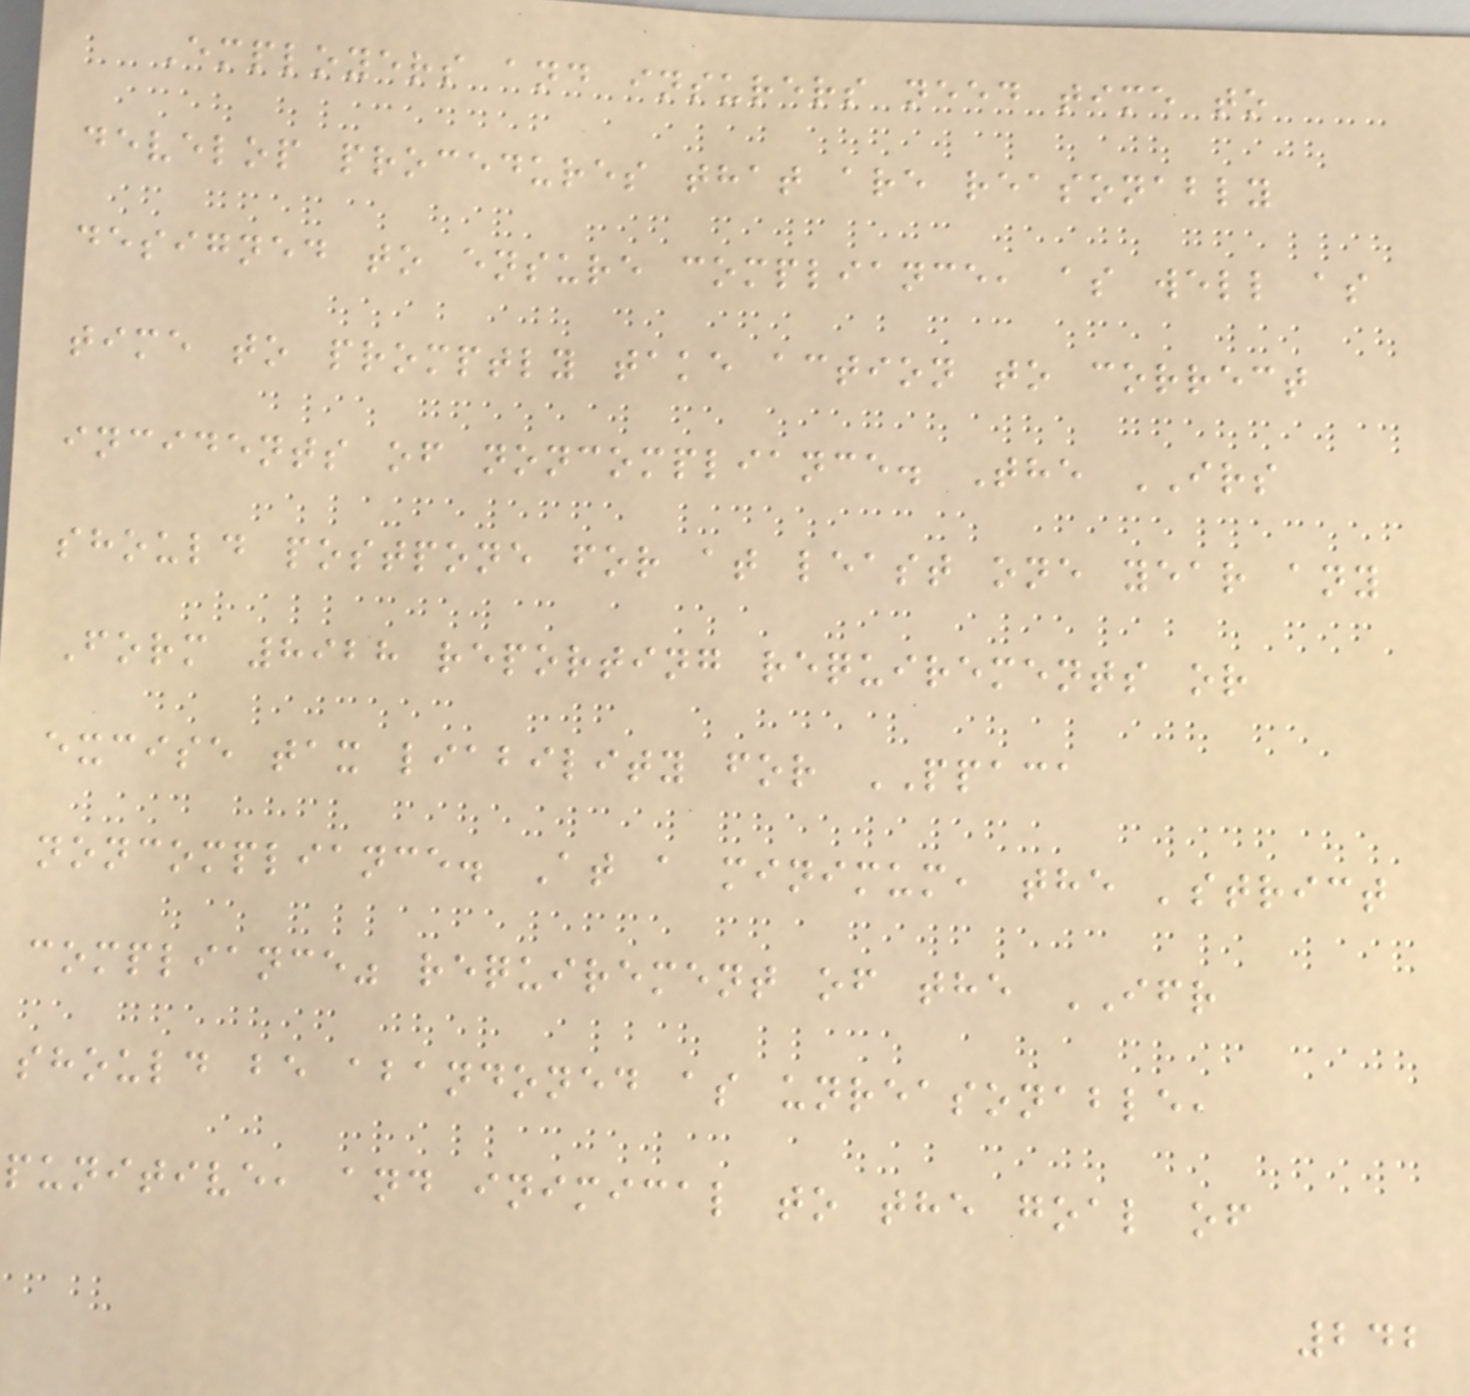Employers and insurers need time to
develop procedures that are reasonably
designed to ensure compliance, as well as
time to promptly take action to correct
incidents of noncompliance. The IRS
should postpone for at least one year any
Form 8928 reporting requirements or
excise tax liability for PPACA
noncompliance. At a minimum, the 'strict
compliance" requirement of the IFR
should be abandoned as unreasonable,
punitive, and inimical to the goal of
242
